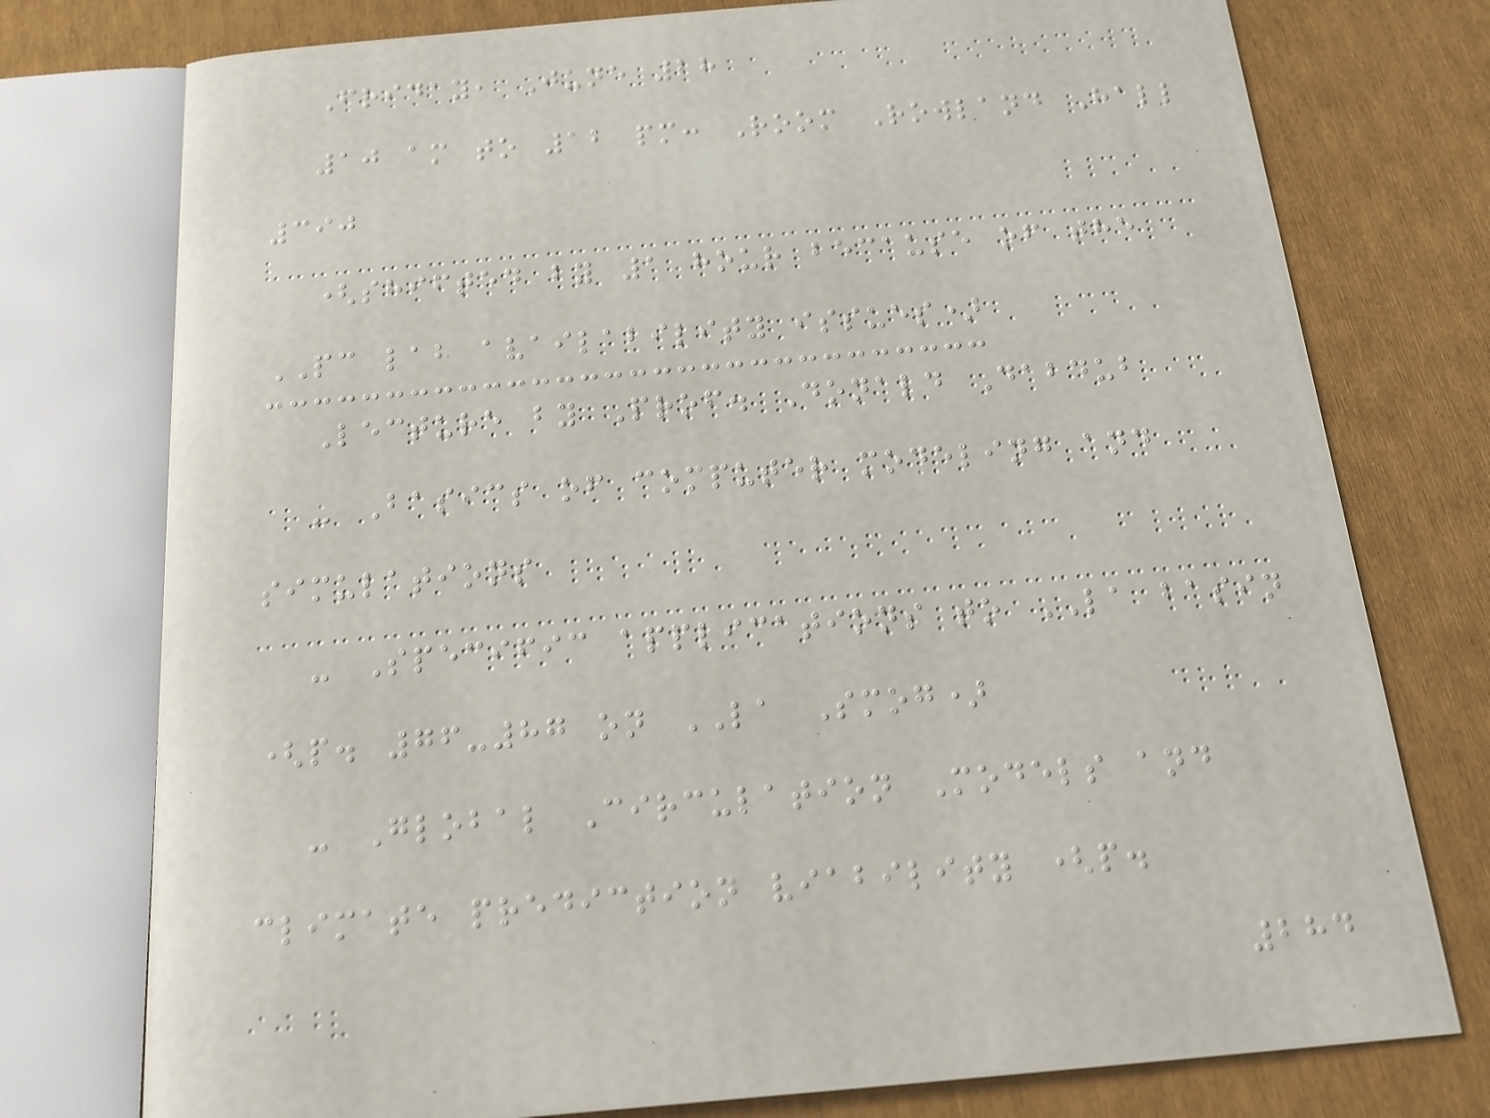Friday, June 28
10 am to 12 pm: Room Rowland Hall
390
(shifted by 1 hour because of the
PC lab availability issues)
Lecture by Prof. Donald Dabdub
- Basics of computer modeling and
simulations
- Specific applications to LA basin
(p. 76-87 on LA Smog)
- Global Circulation Models and
climate prediction viability (p.
284
